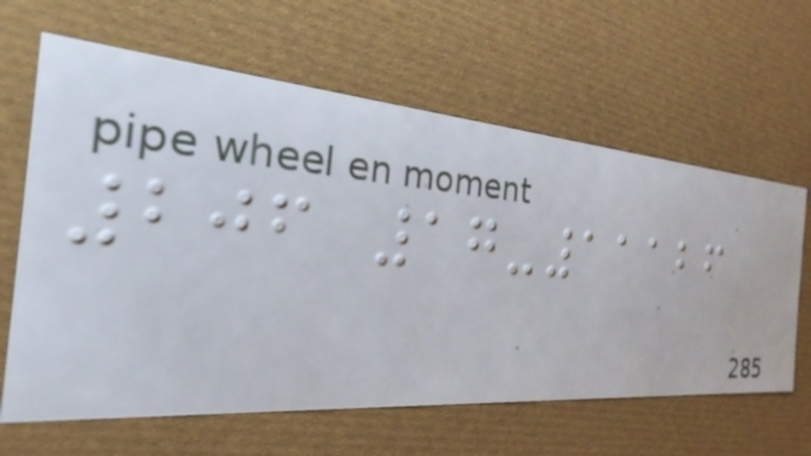206 17-11126
